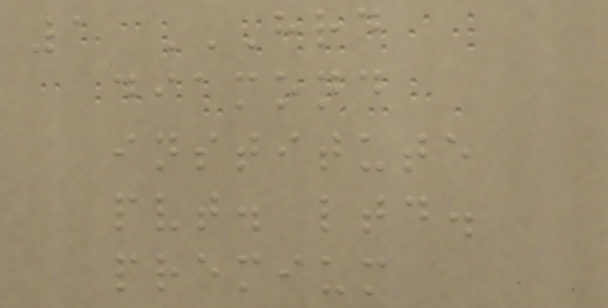1 HRD
DIAMOND
INSTITUTE
PVT. LTD.
PREMIUM
